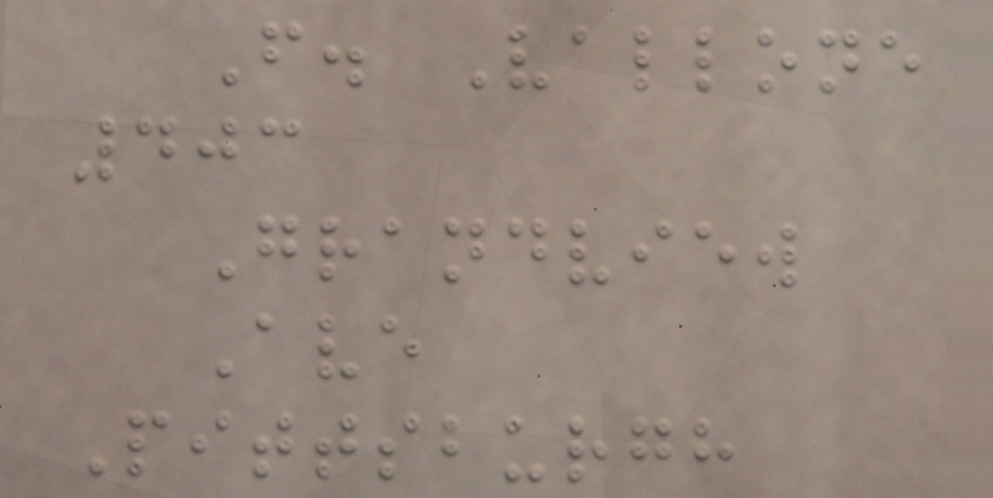F. Vallone
403
Grandview
Ave
Pittsburgh
